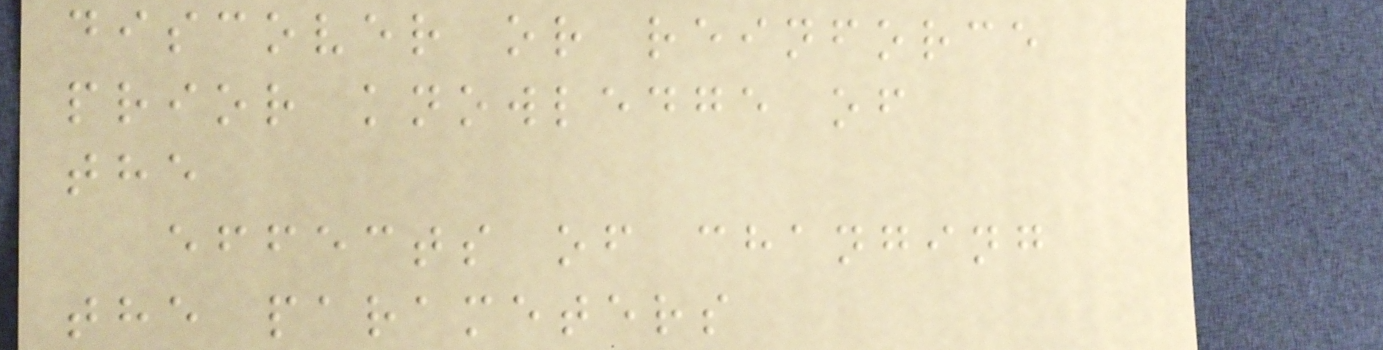discover or reinforce
prior knowledge of
the
effects of changing
the parameters
